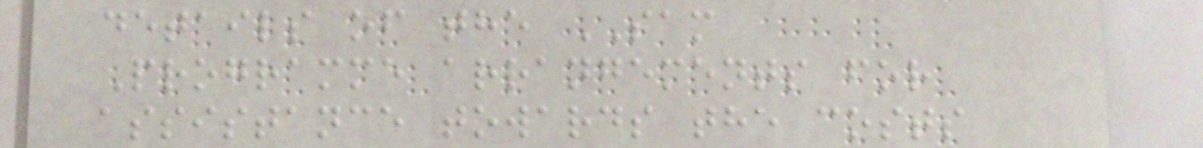details of the SAM
Programme arrangements for
assistance towards the costs
